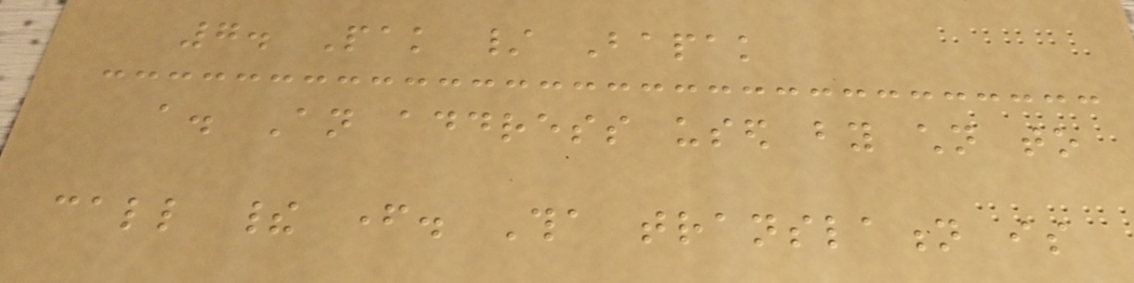7. Pak / Bapak
a. An address used by children to
call their father. Tha translation is
